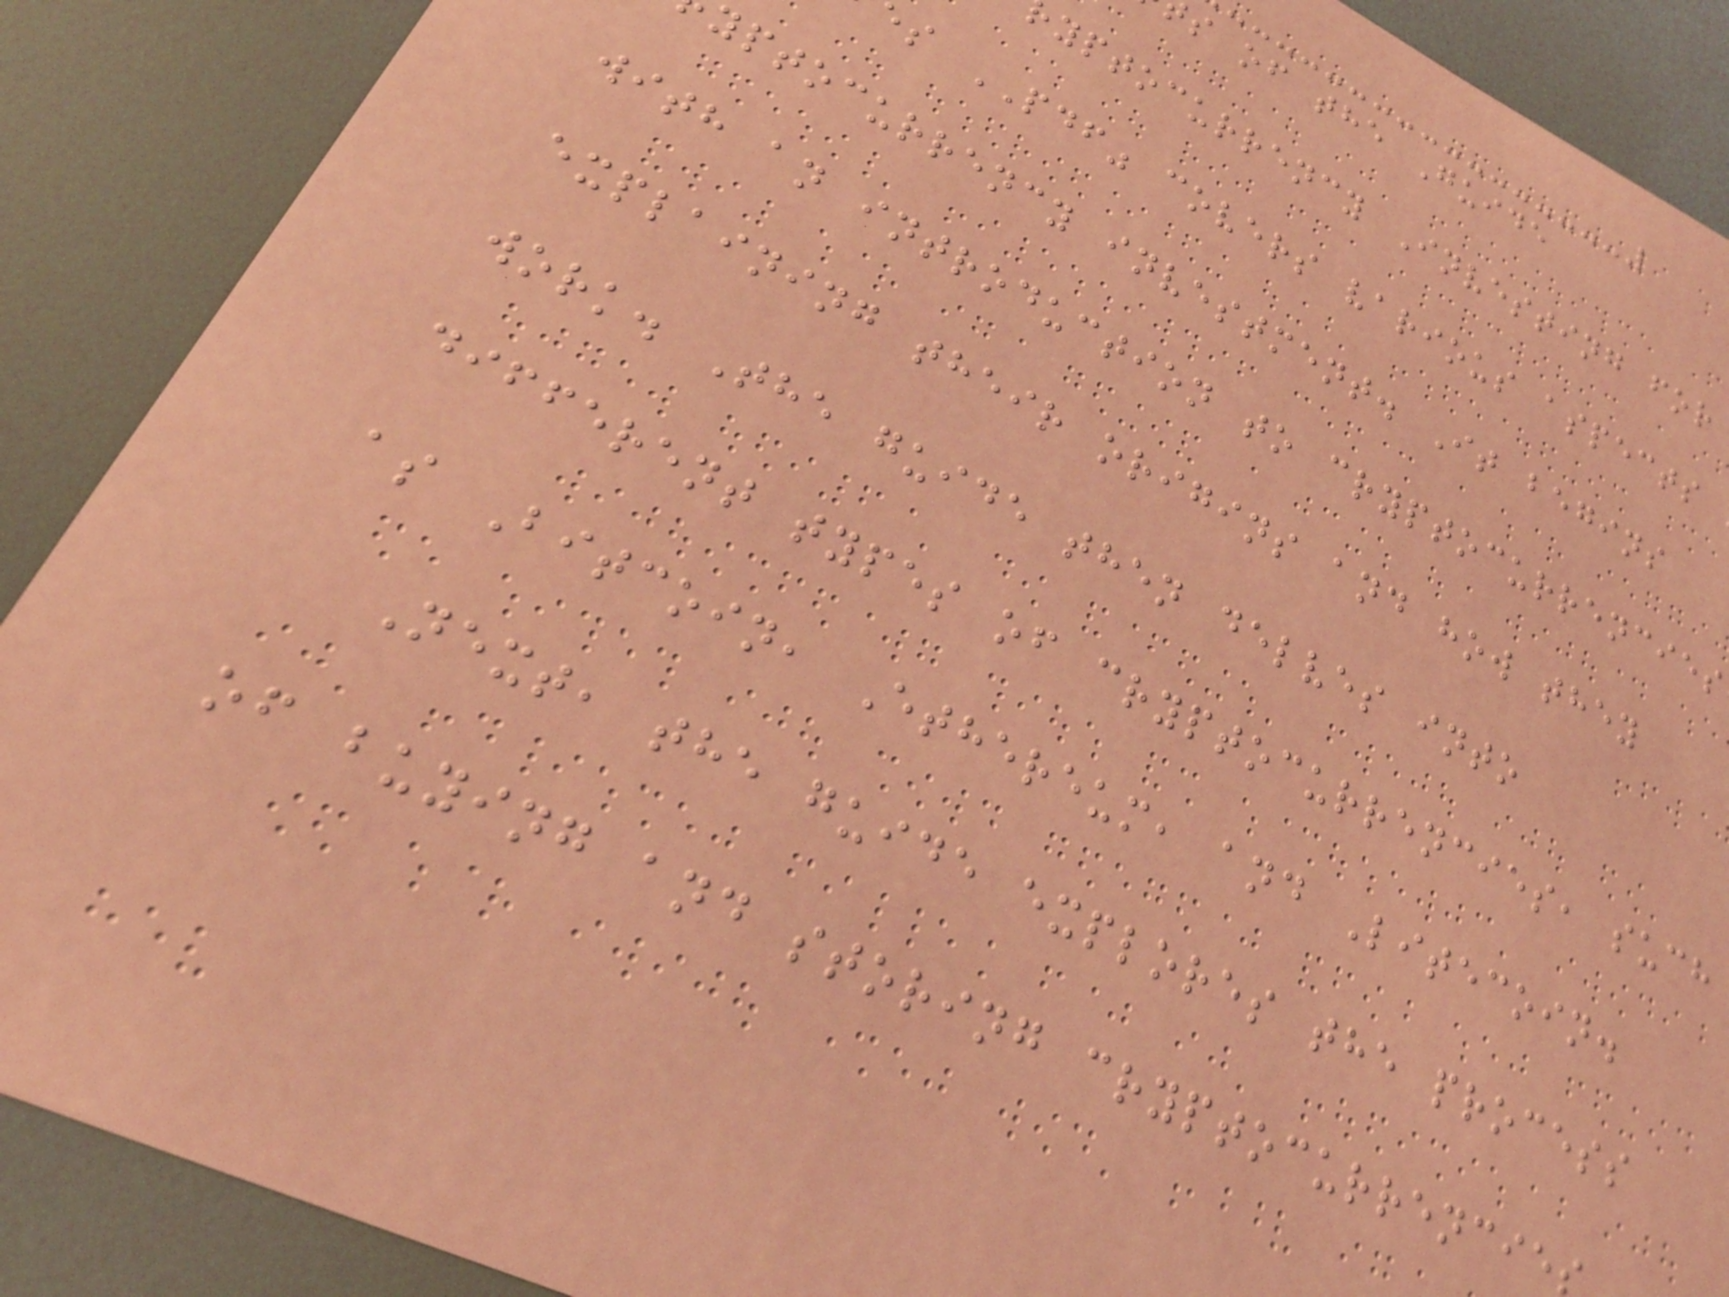s of the Guide
yptocurrency Investing for
s PDF" covers various aspects
yptocurrency investment. It begins
with an introduction to cryptocurrencies
explaining their origins and how they
work. The guide then delves into
different types of cryptocurrencies, such
as Bitcoin, Ethereum, and Litecoin.
Next, the guide explores the process
of buying and storing cryptocurrencie
